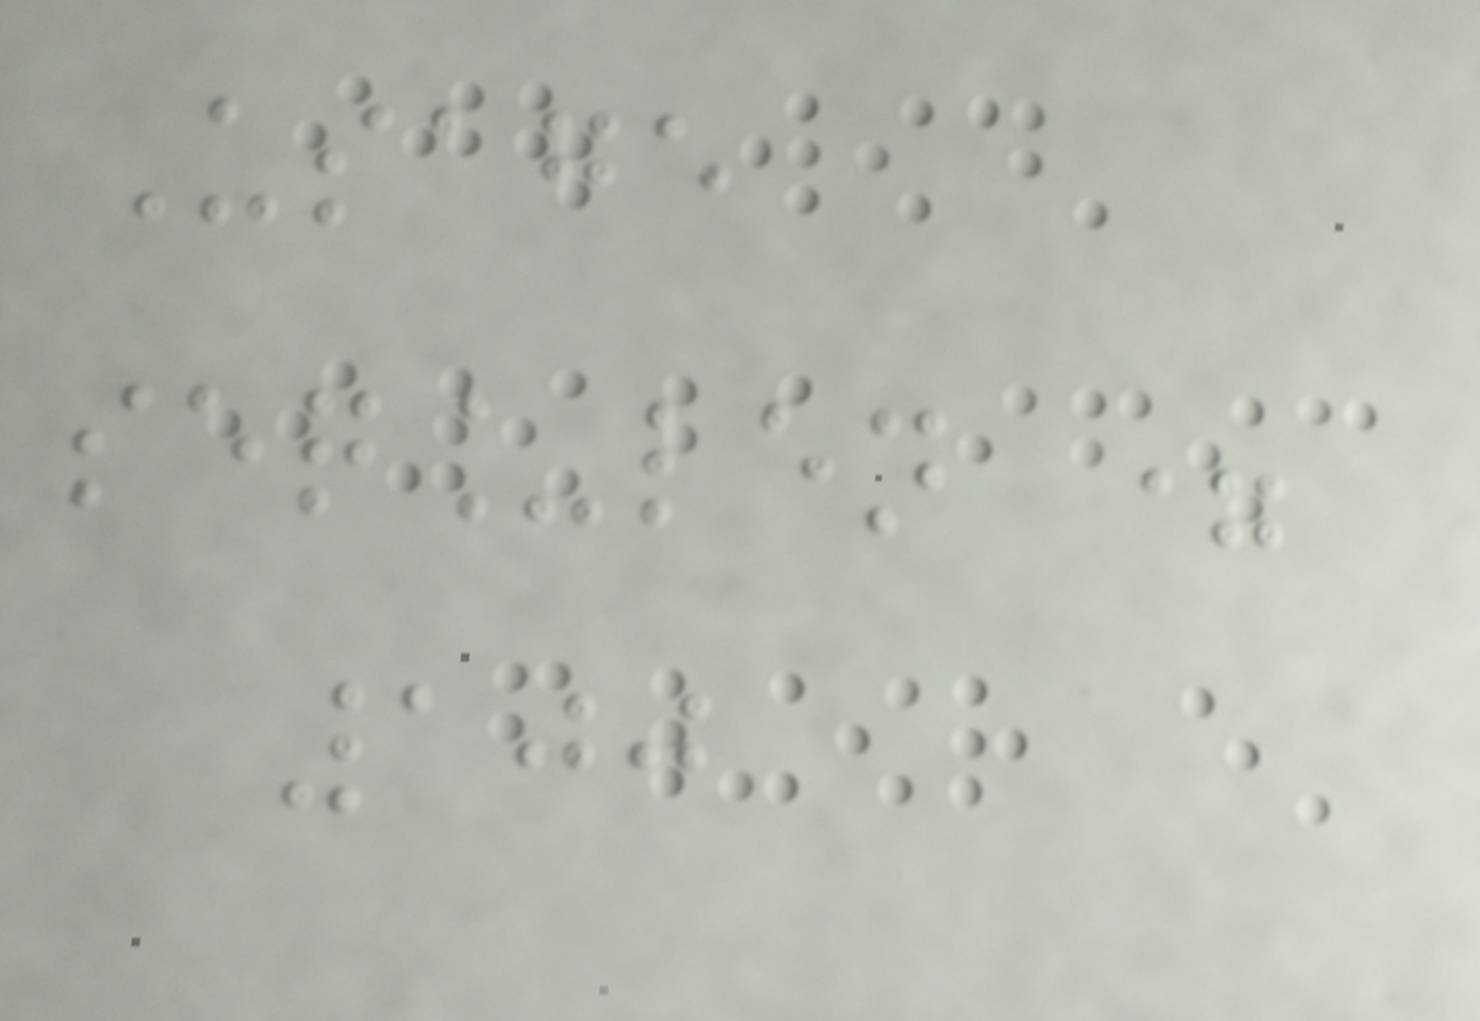Usage
seq_len =
100
